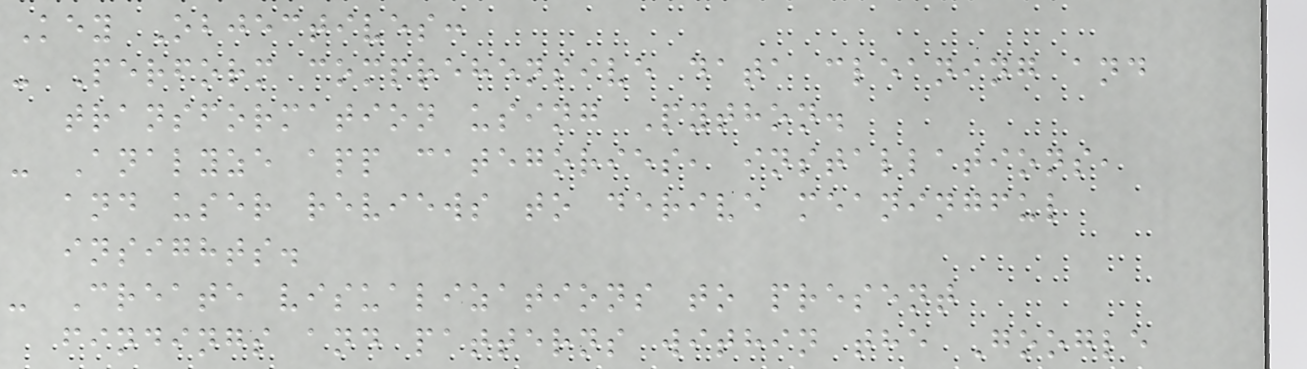Key Objectives:
- Perform comprehensive data cleaning and
transformation using Python.
- Analyze app categories, installations,
and user reviews to derive meaningful
insights.
- Create visualizations to present
findings and patterns within the Google
